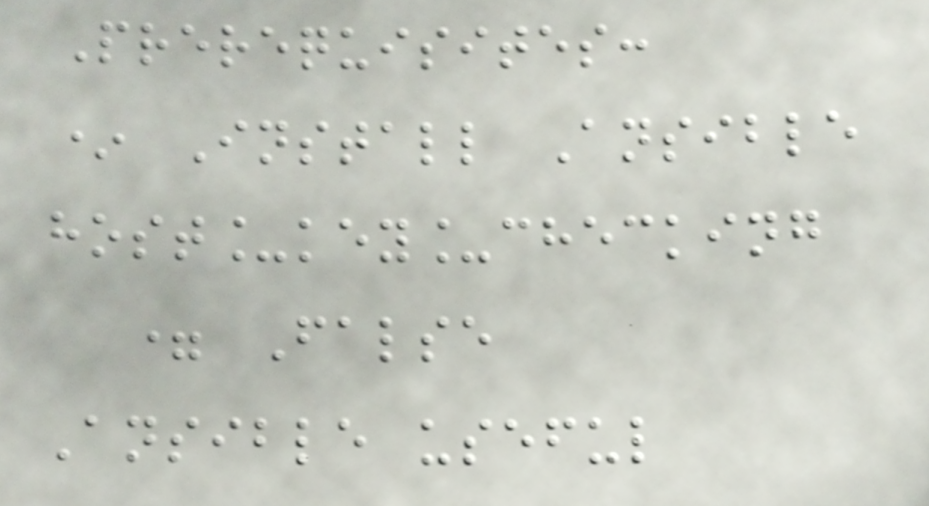Prerequisites:
* Install Ansible
host_key_checking
= False
Ansible useful
